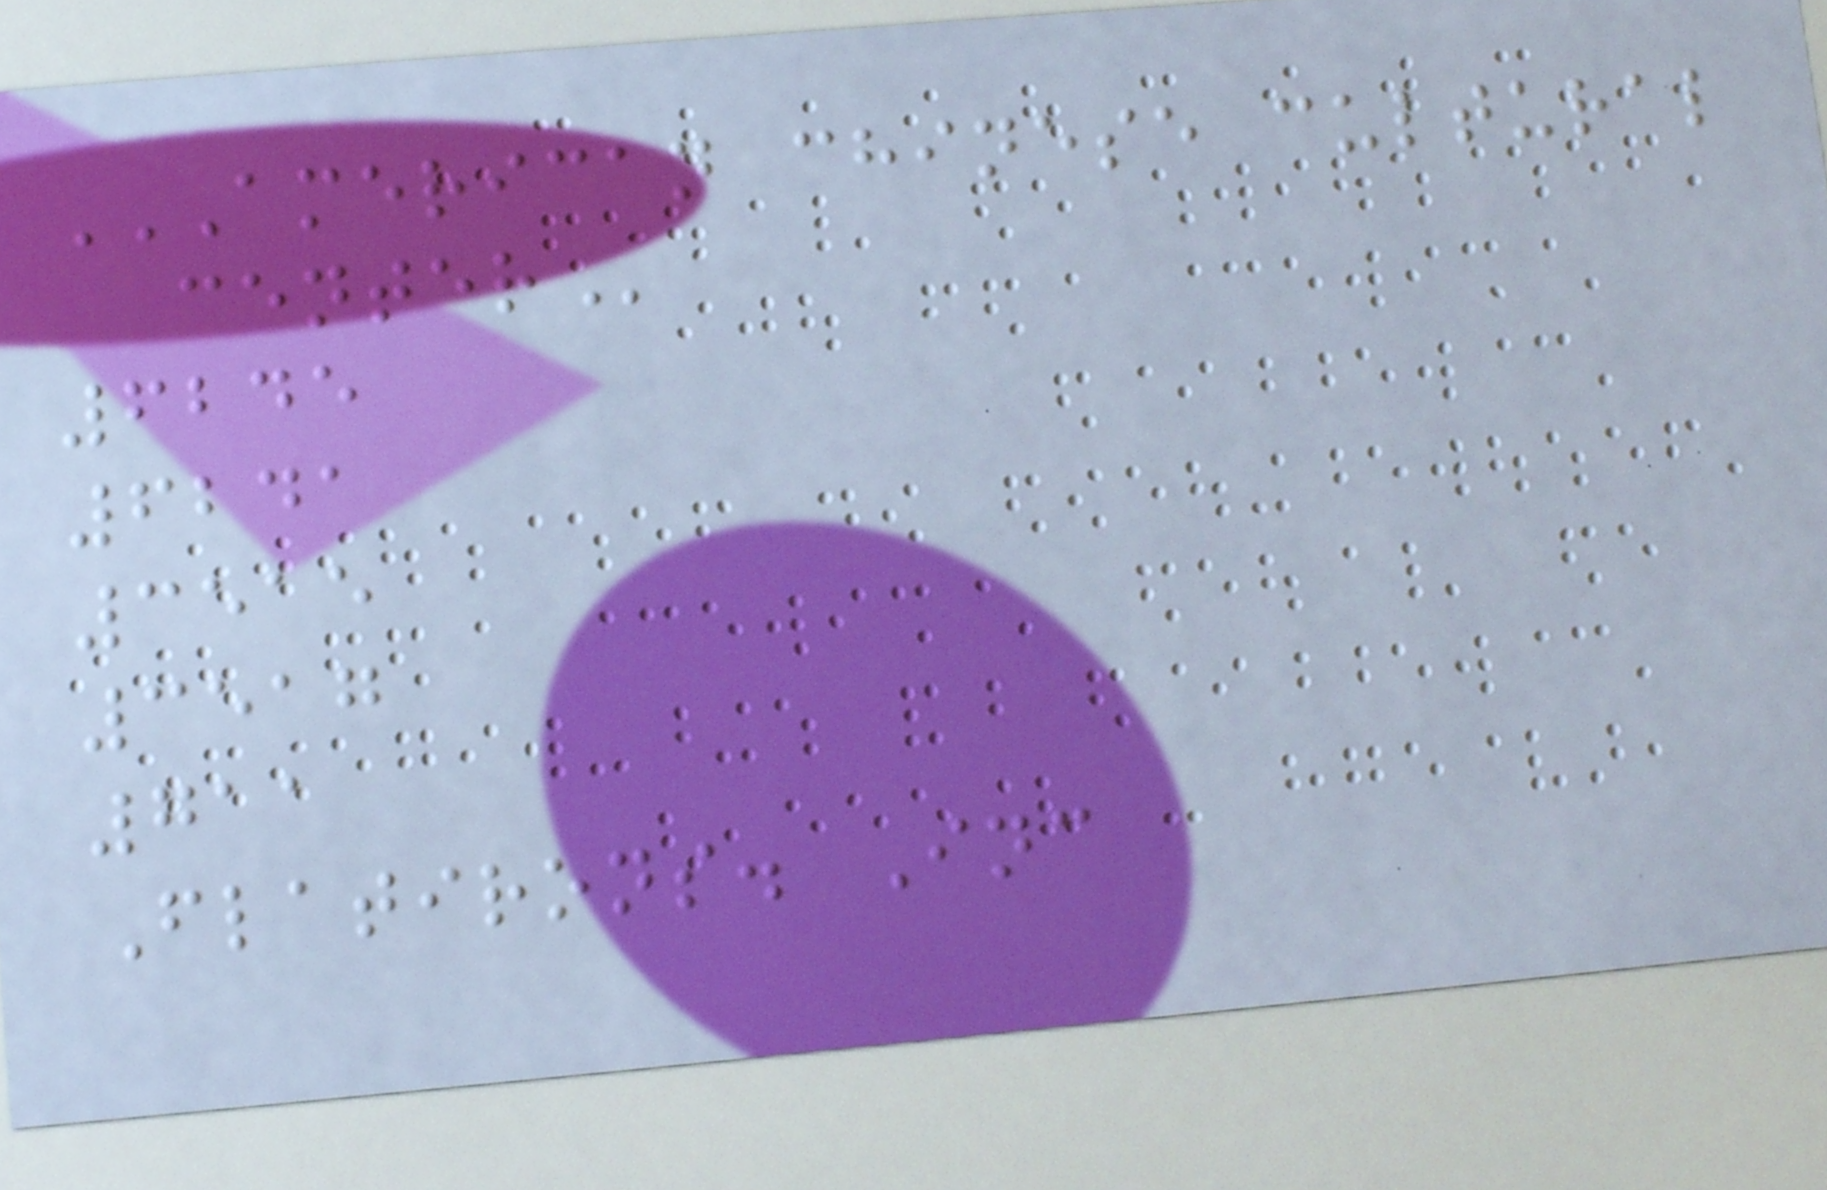AMERICAN CHINESE CULTURAL
CENTER
6245
6241
3515
3517
711
Flatirons. Inc
